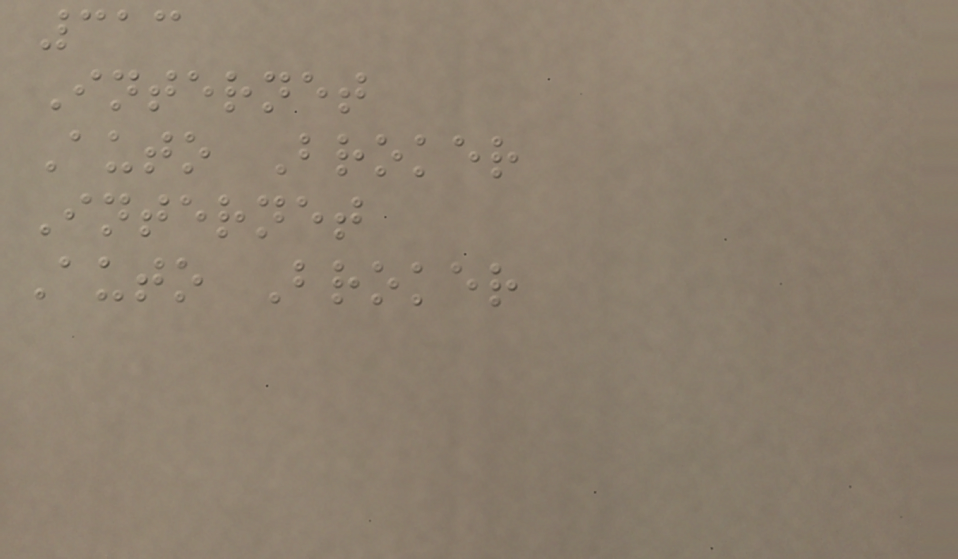313
Internet
Auto Broker
Internet
Auto Broker
